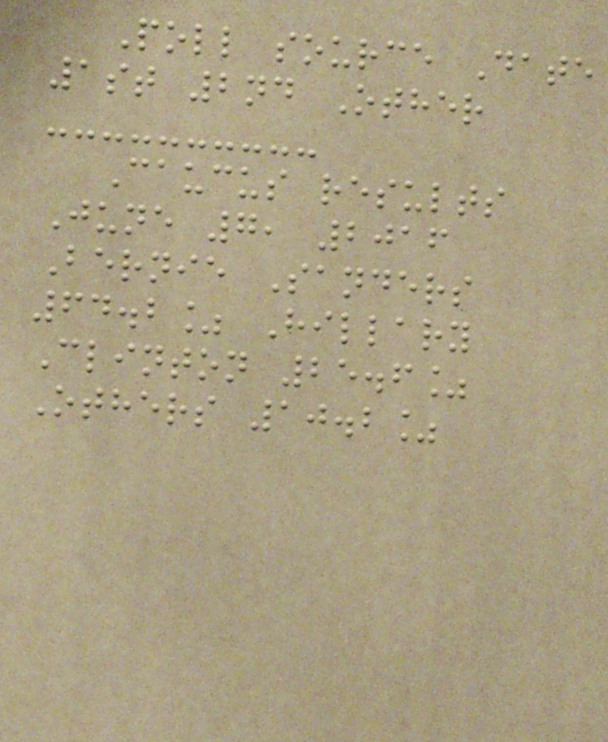Poll source Date
1st 2nd Other
Caucus results
June 7, 2016
Bernie Sanders
64.2% Hillary
Clinton 25.6%
Others 10.2%
